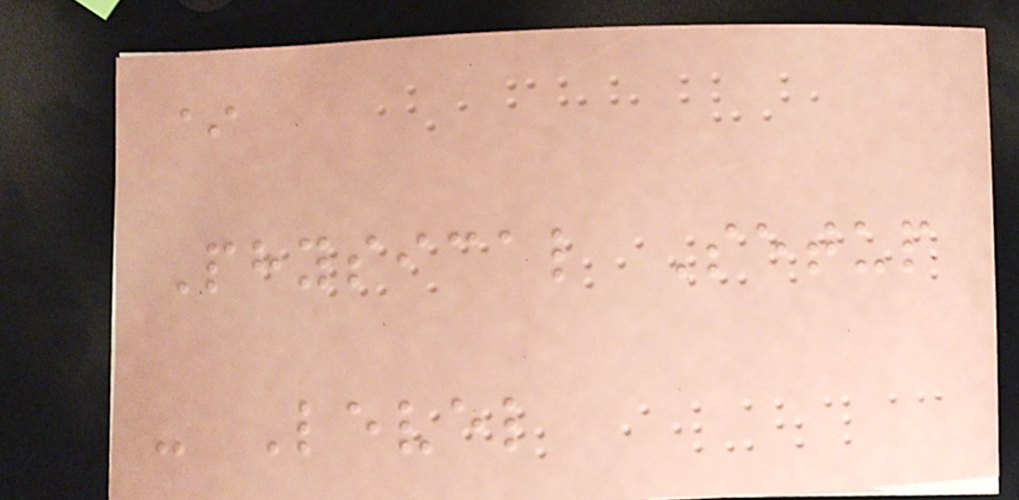*
Physical Setup
- Level
